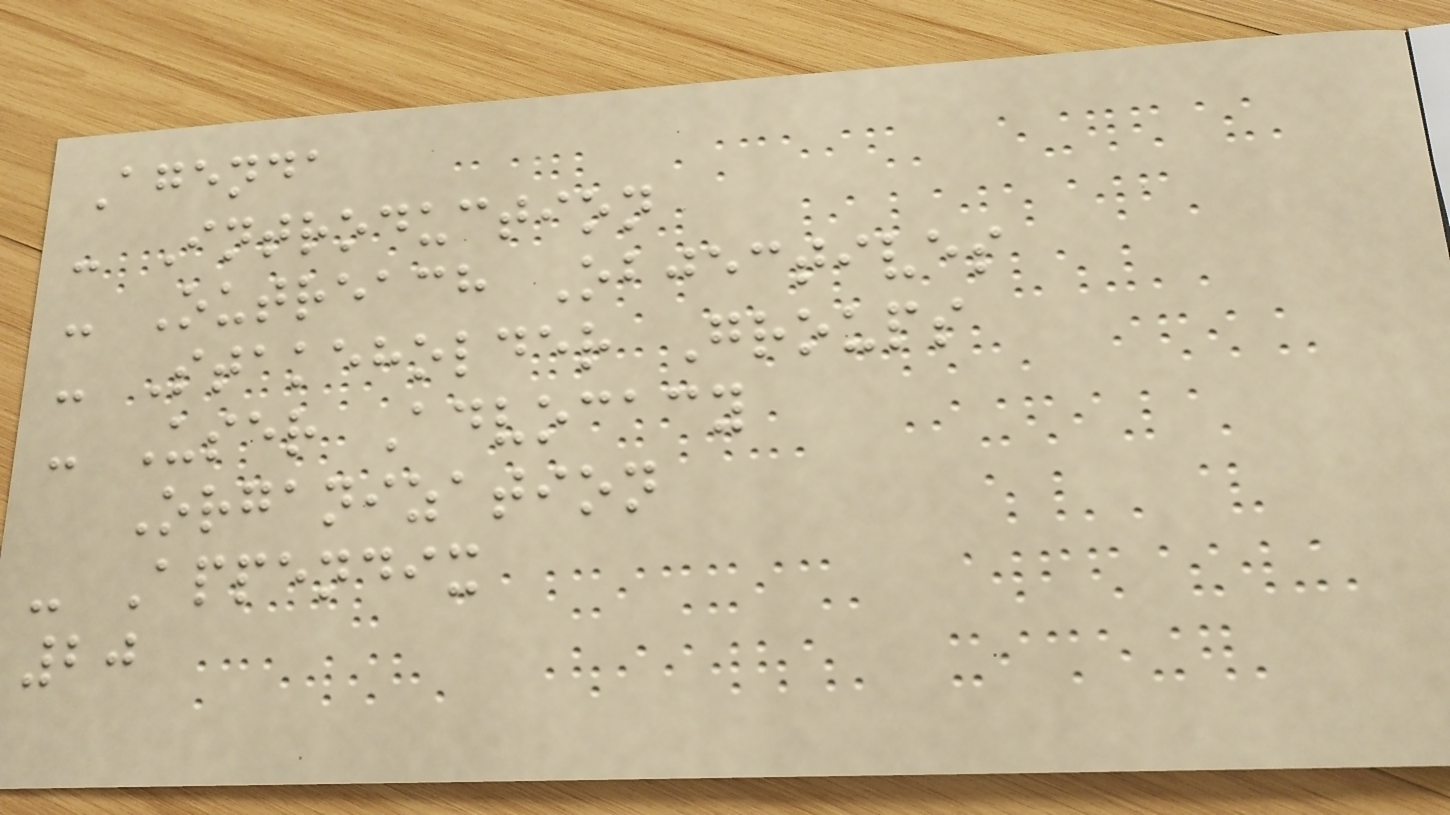Agenda
- Introduction
- Outreach Objectives
- Stakeholder Groups
- User Advocacy
Organization
- Appendix
20
